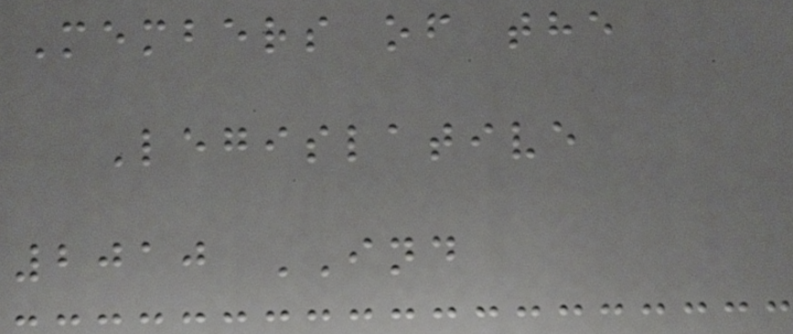Members of the
Legislative
2010 IND
